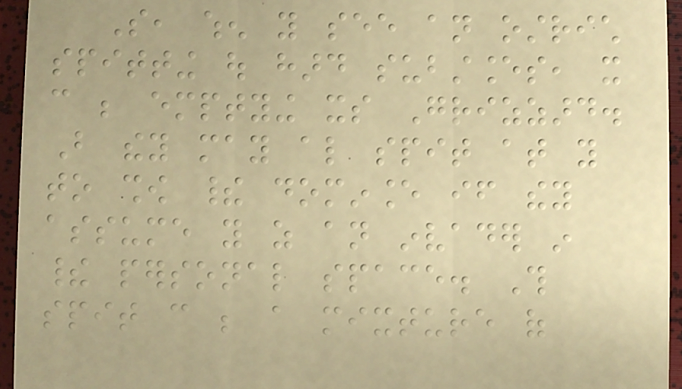So, when you see an ostrich
spitting out hard substances, it
can be emptying its Grizzard.
But they may also spit at you
to show their dominance if they
assume you as an invader in
their personal space. This
spit can be a mixture of
